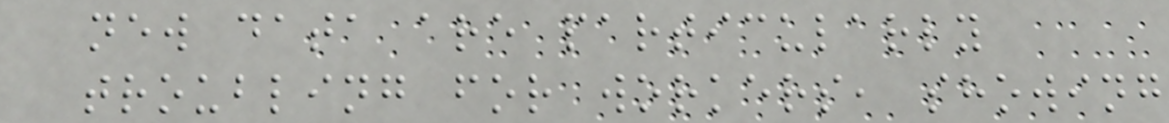new data are particularly
troubling for workers, showing
